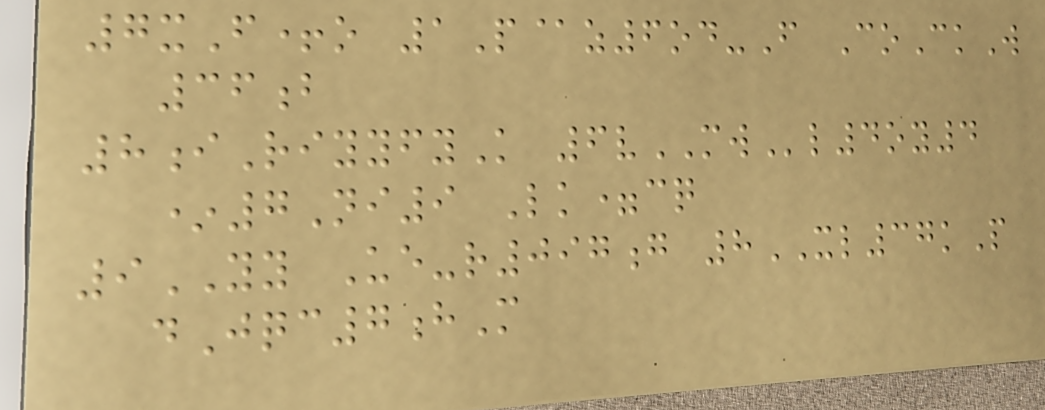7xF+o 1P@z6od-F CoCkW
36b
8iRiyyfyK 6vMWl4oy4
*7Ni9 Lk=cq
9YY Ue-r097g 8XL37kP
dJqc7hM
